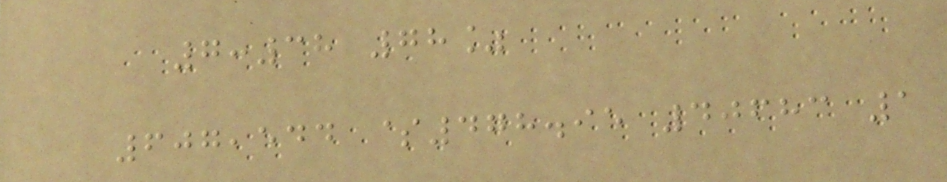7:38 78%
607,544 $478.95 40683 1
